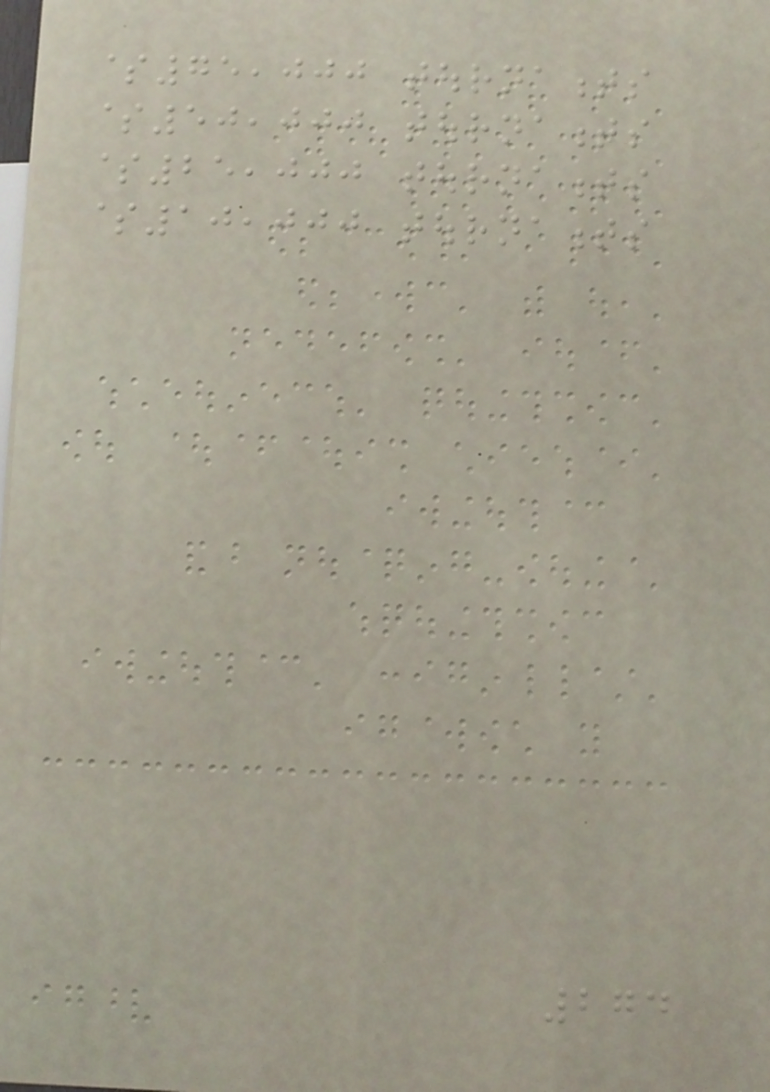$75,000 tournaments
$50,000 tournaments
$25,000 tournaments
$10,000 tournaments
274
